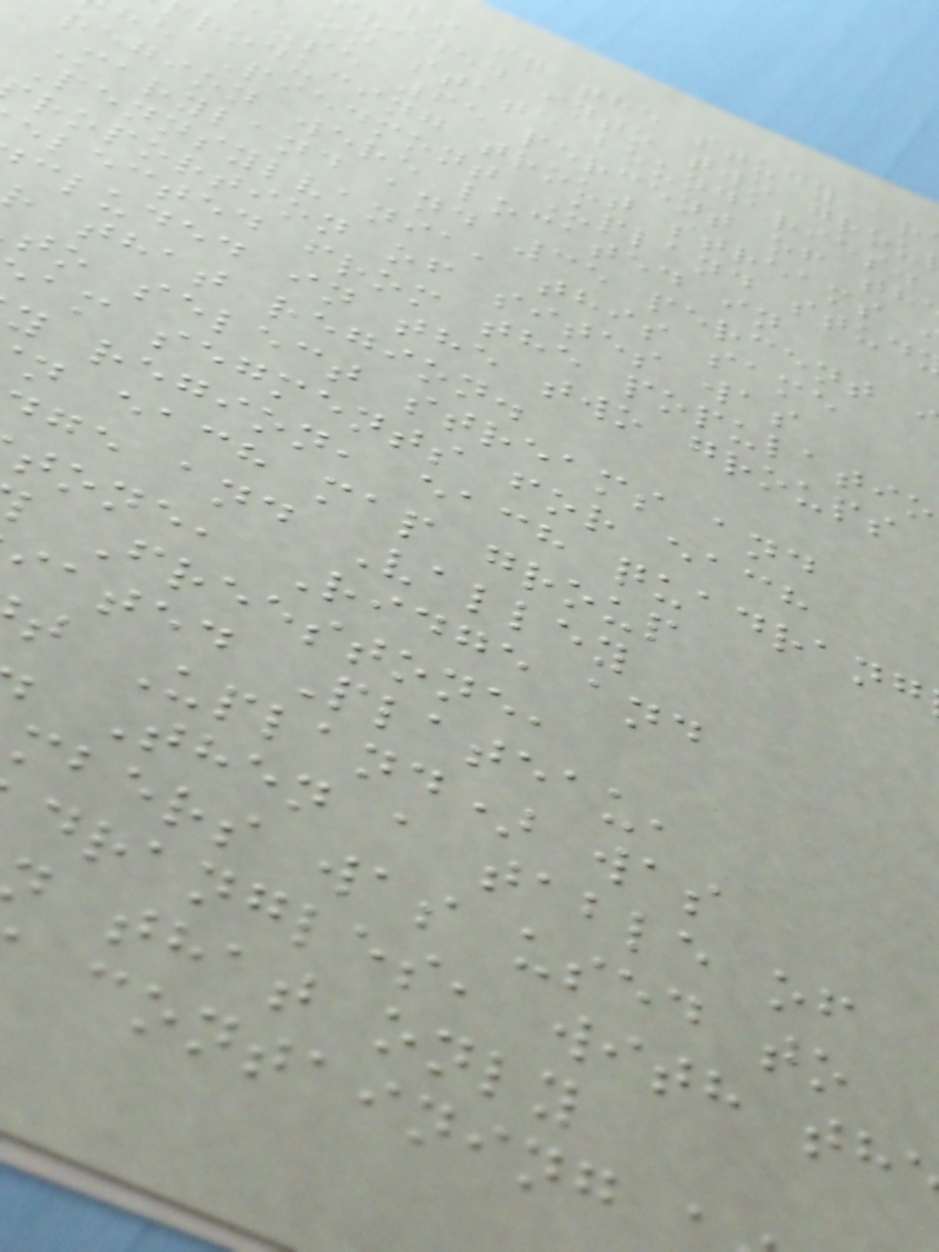ps in the study ar
vided into two grou
on state boundaries.
ause 65 percent of th
roducing trout streams
he Piedmont Upland stud
region were located in
Maryland and 35 percent
Pennsylvania, this same
roportion of sites was
elected from the populatio
cluded in the two groups
that region.
to select streams and
am segments for each
y region, each quadrang
n each map group
ge and Valley
tone, Ridge and
Freestone,
iated Plateau,
t Upland) was
Then a table of
mbers was used to
drangles, with th
that only
containing
